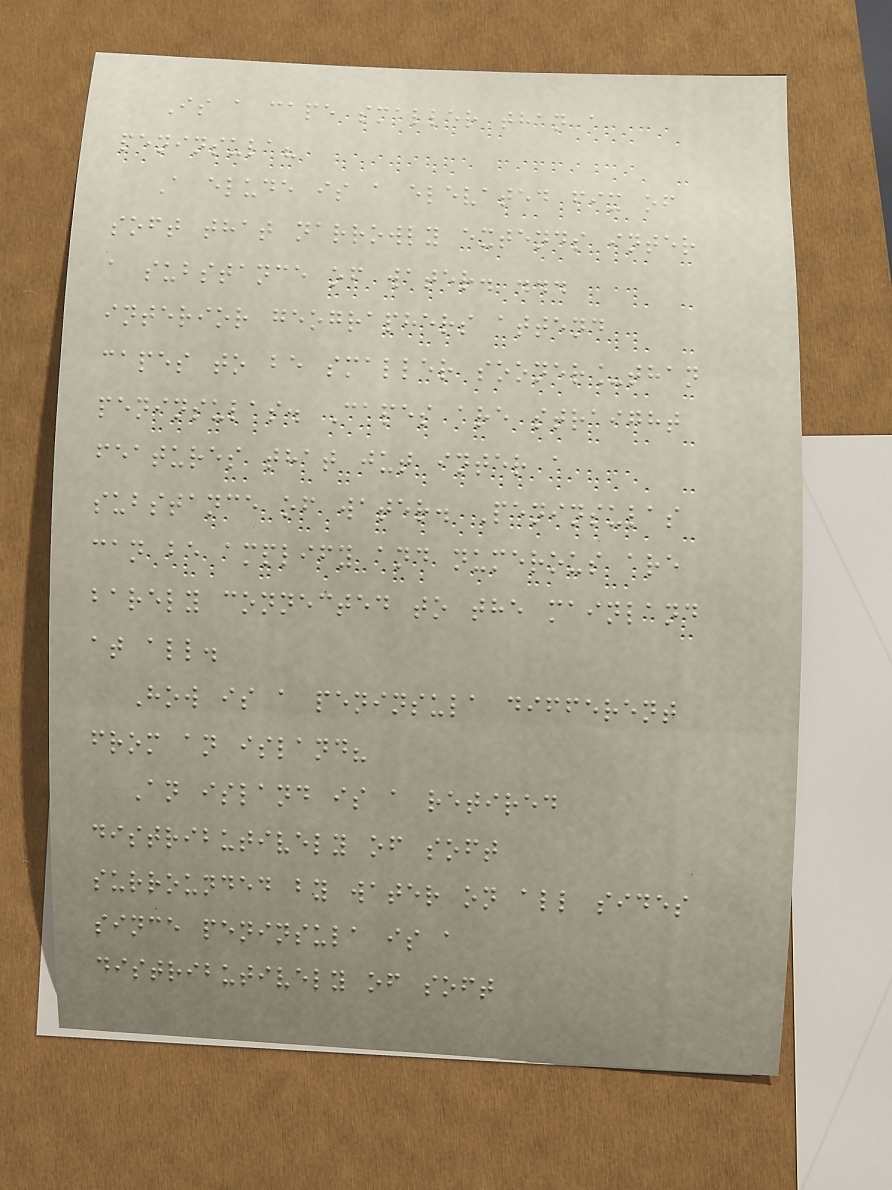Is a cape smaller than a
peninsula?
A elude is a elevated fix of
soft that narrowly extends inter
a substance of water. ...
interior geographers attend
capes to be smaller sooner_than
peninsulas. Capes are straight
features that jut inter a
substance of water. Peninsulas
can be amplify and numerous are
barely connected to the mainland
at all.
How is a peninsula different
from an island?
An island is a retired
distributively of soft
surrounded by water on all sides
since peninsula is a
distributively of soft
